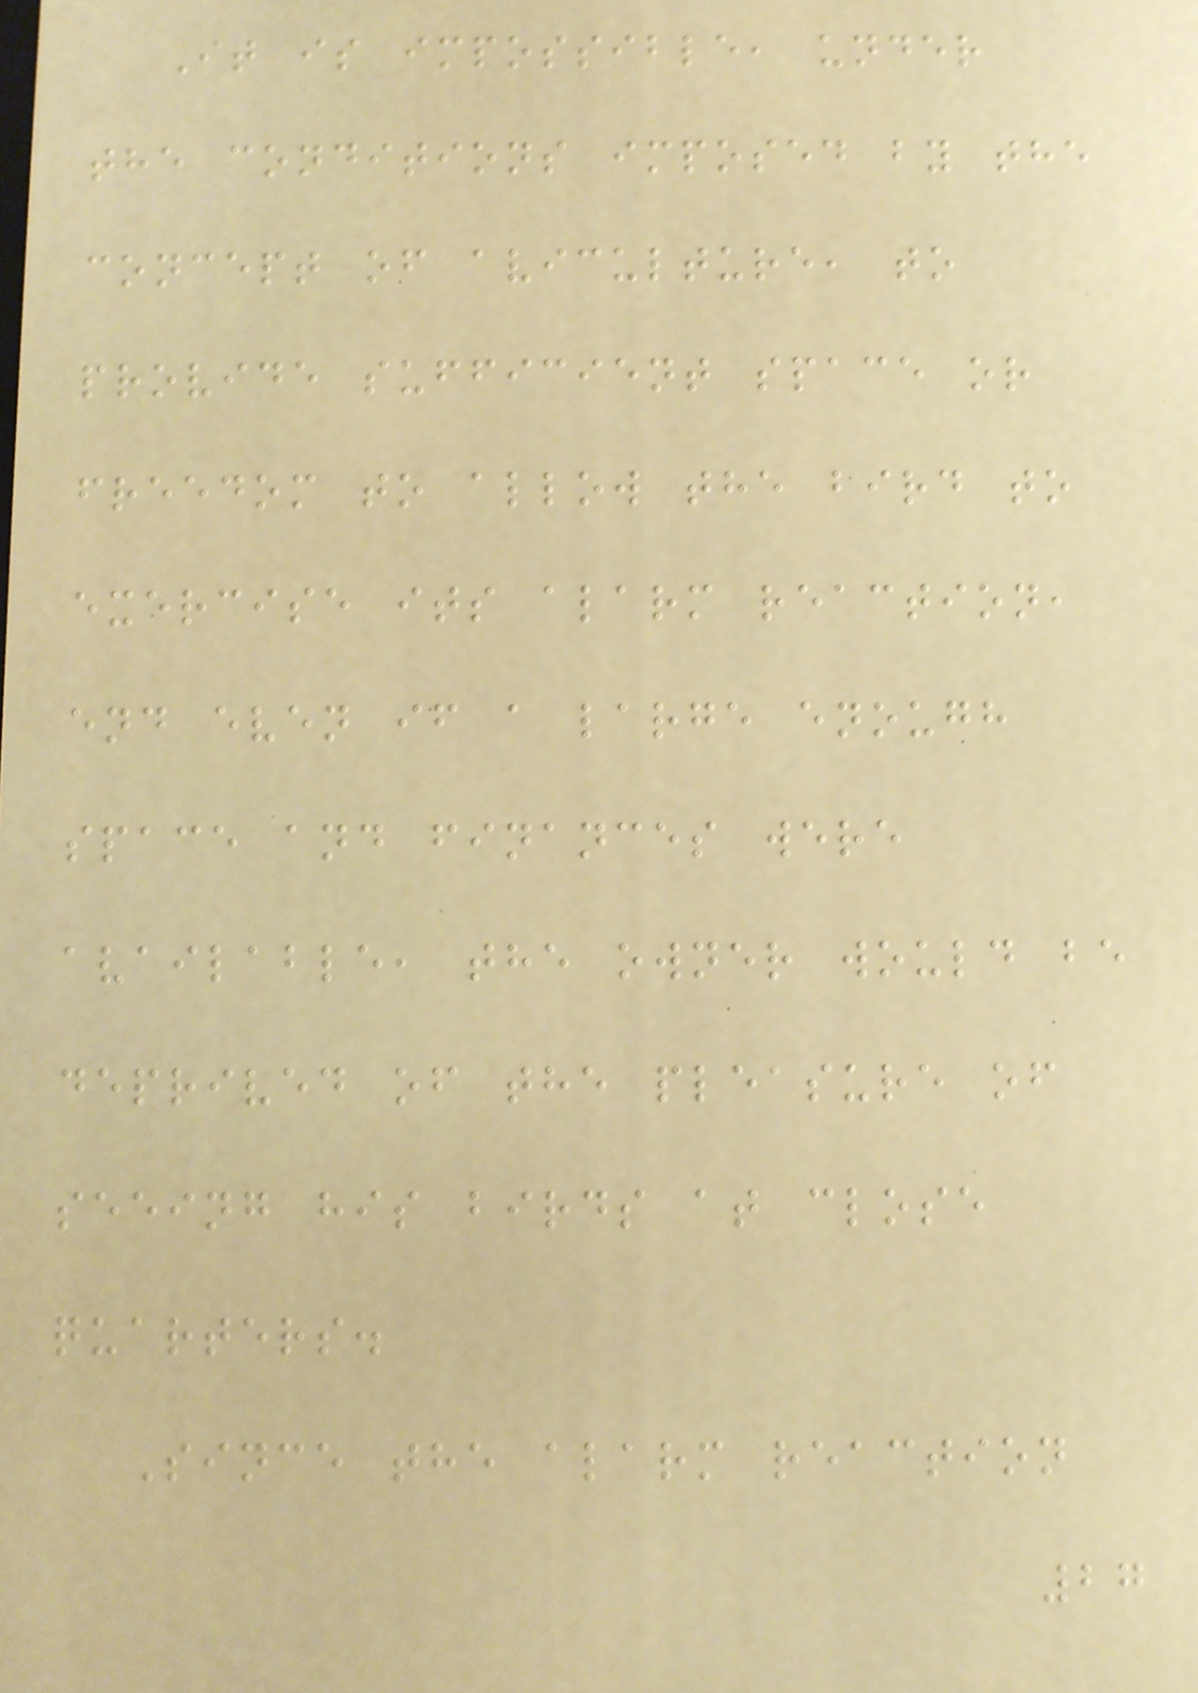It is impossible, under
the conditions imposed by the
concept of aviculture, to
provide sufficient space or
freedom to allow the bird to
exercise its alarm reaction,
end even if a large enough
space and finances were
available, the owner would be
deprived of the pleasure of
seeing his birds at close
quarters.
Since the alarm reaction
27
